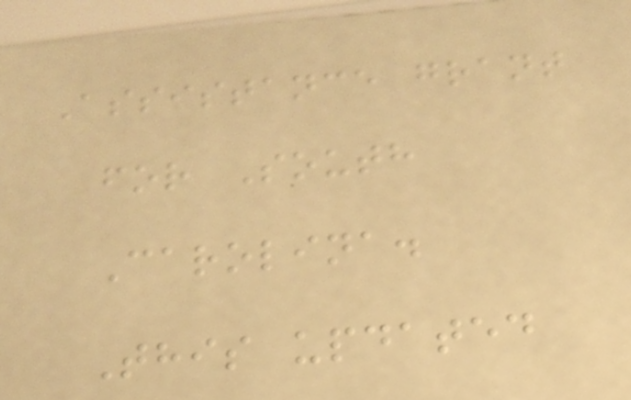Assistance grant
for South
Carolina.
This updated
